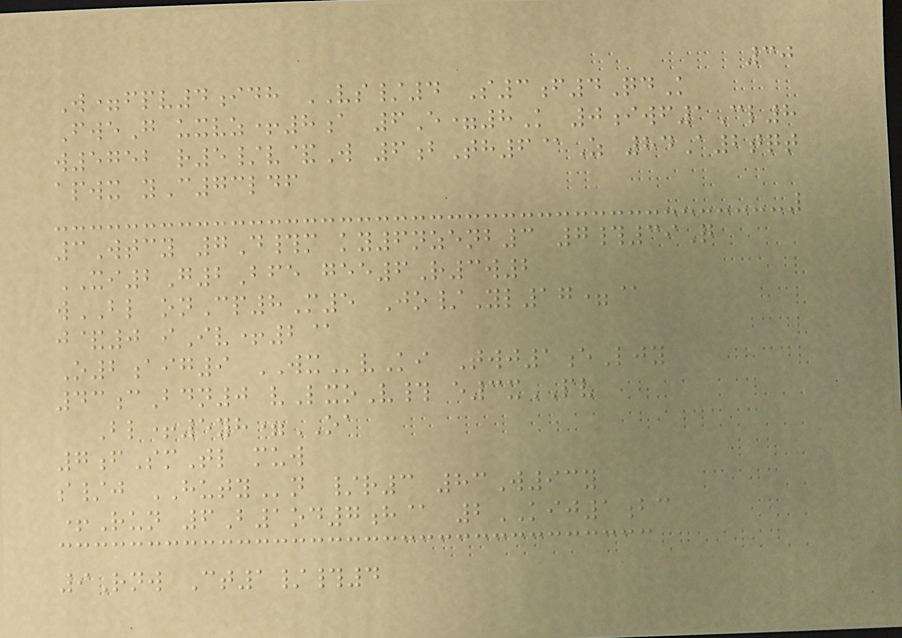30
W=fpv4idh VS/4 S3f4QdK
FweG uxvz+8a 6E=8K 0iwf1Cl8
w5752 r5/v&W 6bTh6@Z 84A2tqt
apwx yC73ldf
3Wtcy 7D#m ky6nzenb3 7#39Q
XI2G2Bfe gee6R3w2
wBL onCp8M5 Jo/Yl17=@
j&0 iIv+2@
O2aig9 WXvKi Twj1eLjy
43cBdn0 vLxoV# e3xPV
Bl+5yh=OA
7fSmTl muw
s/j HUTYn /r3 83W93y
+Run 6B1od7h@ 2KIJ1bc
9Rnw Ct1/#4
